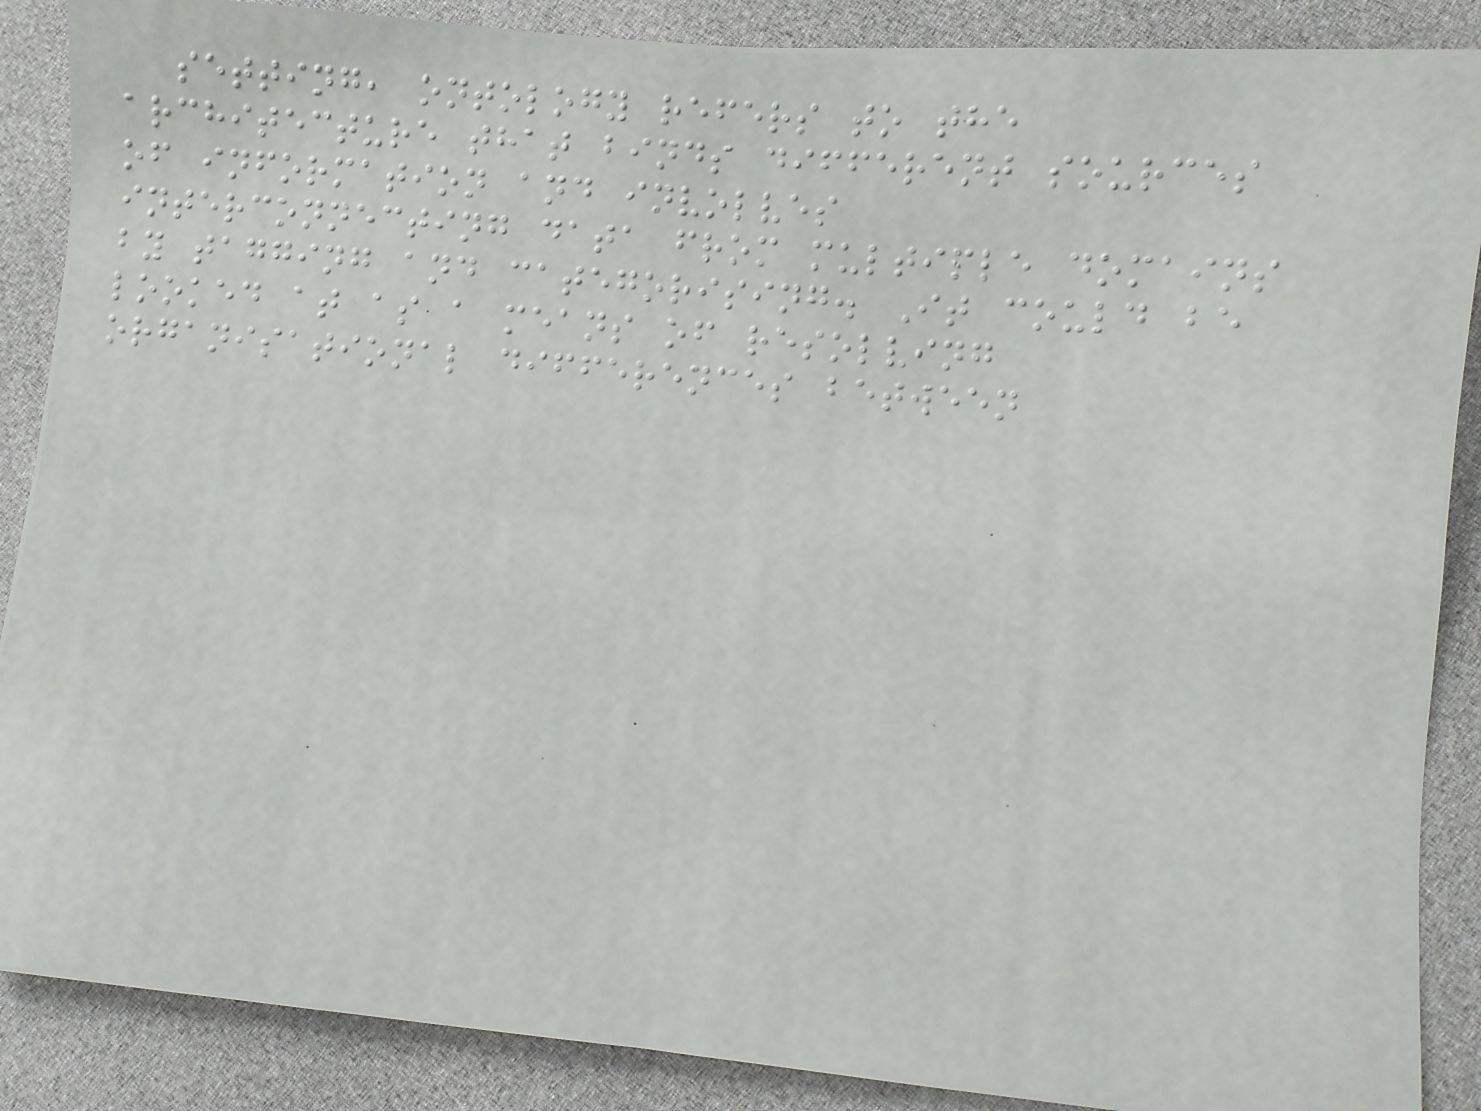setting, ontology refers to the
architecture that binds different sources
of information and involves
interconnecting data from multiple domains
by tagging and categorising. It could be
looked at as a means of resolving
organisational differences between
